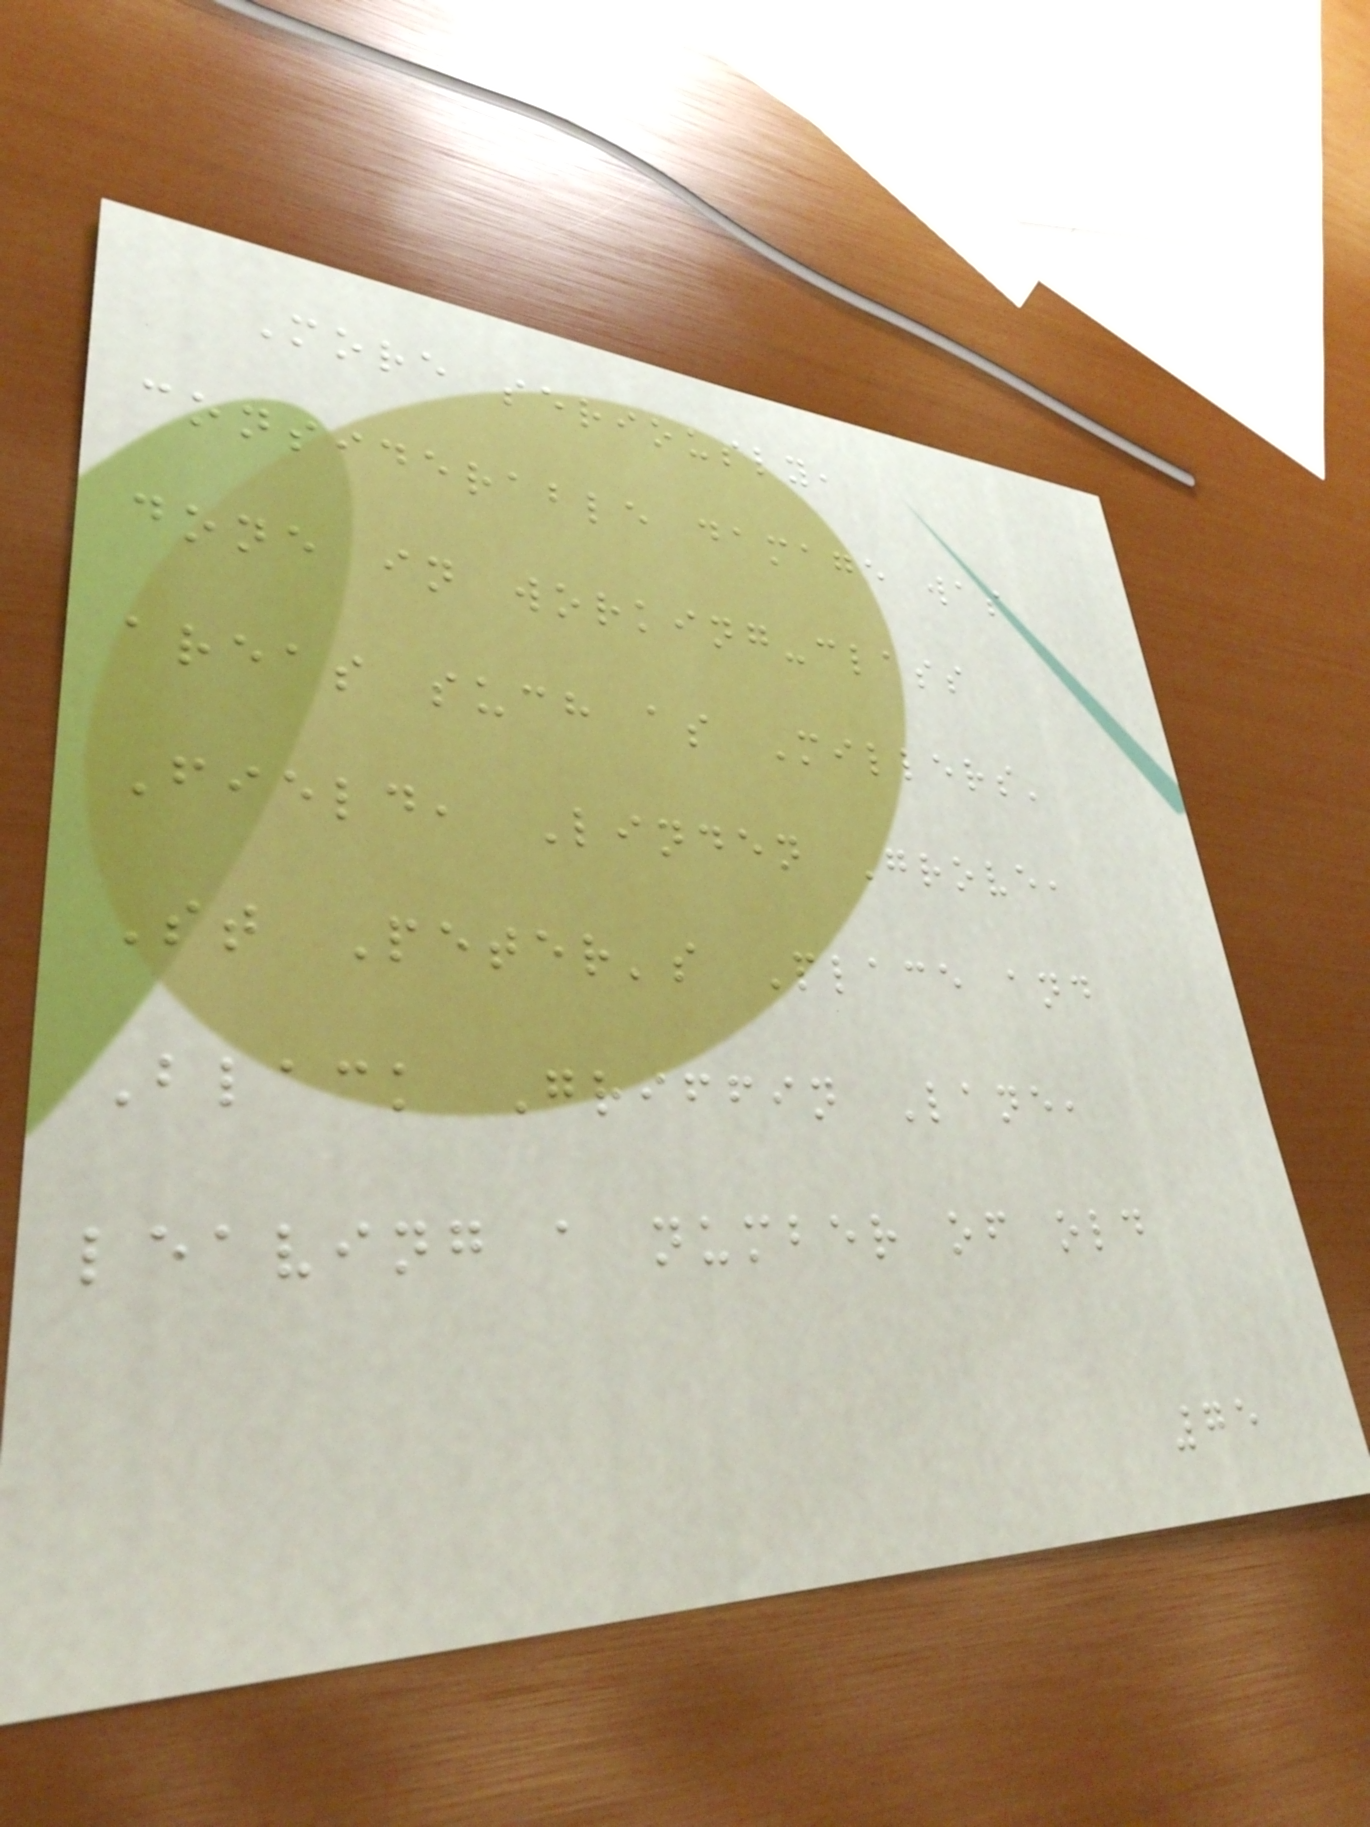More seriously,
considerable damage was
done in working-class
areas such as Millers'
Field, Linden Grove,
St Peter's Place and
Black Griffin Lane,
leaving a number of old
75
